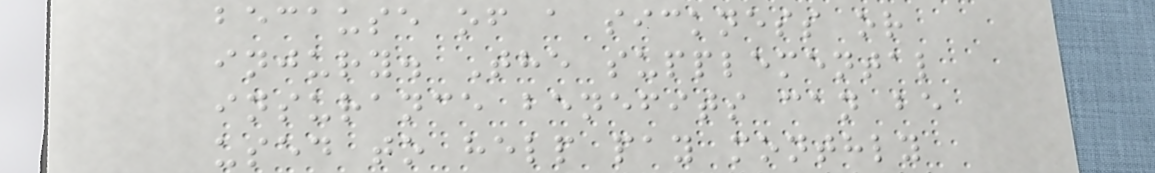because of a sickness or
injury. The supplemental
insurance benefits can be
used to help pay monthly
